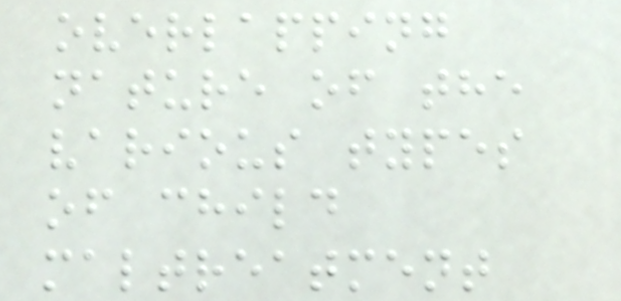overlapping
nature of the
various types
of child
maltreatment
